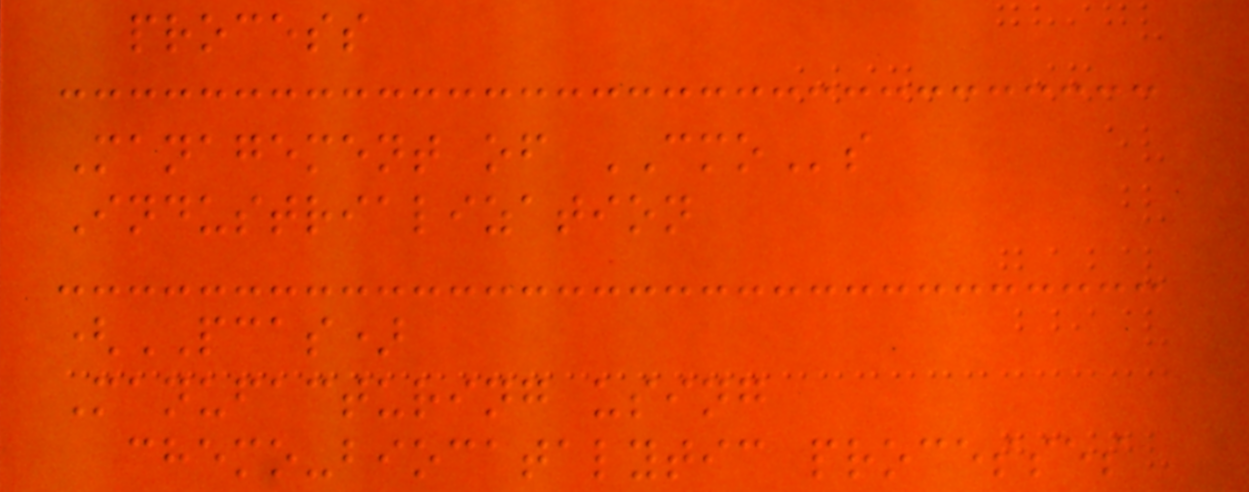process
Management of CMOs
Industrialization
(PCAS)
Manufacturing using
chemo-biocatalytic processes
